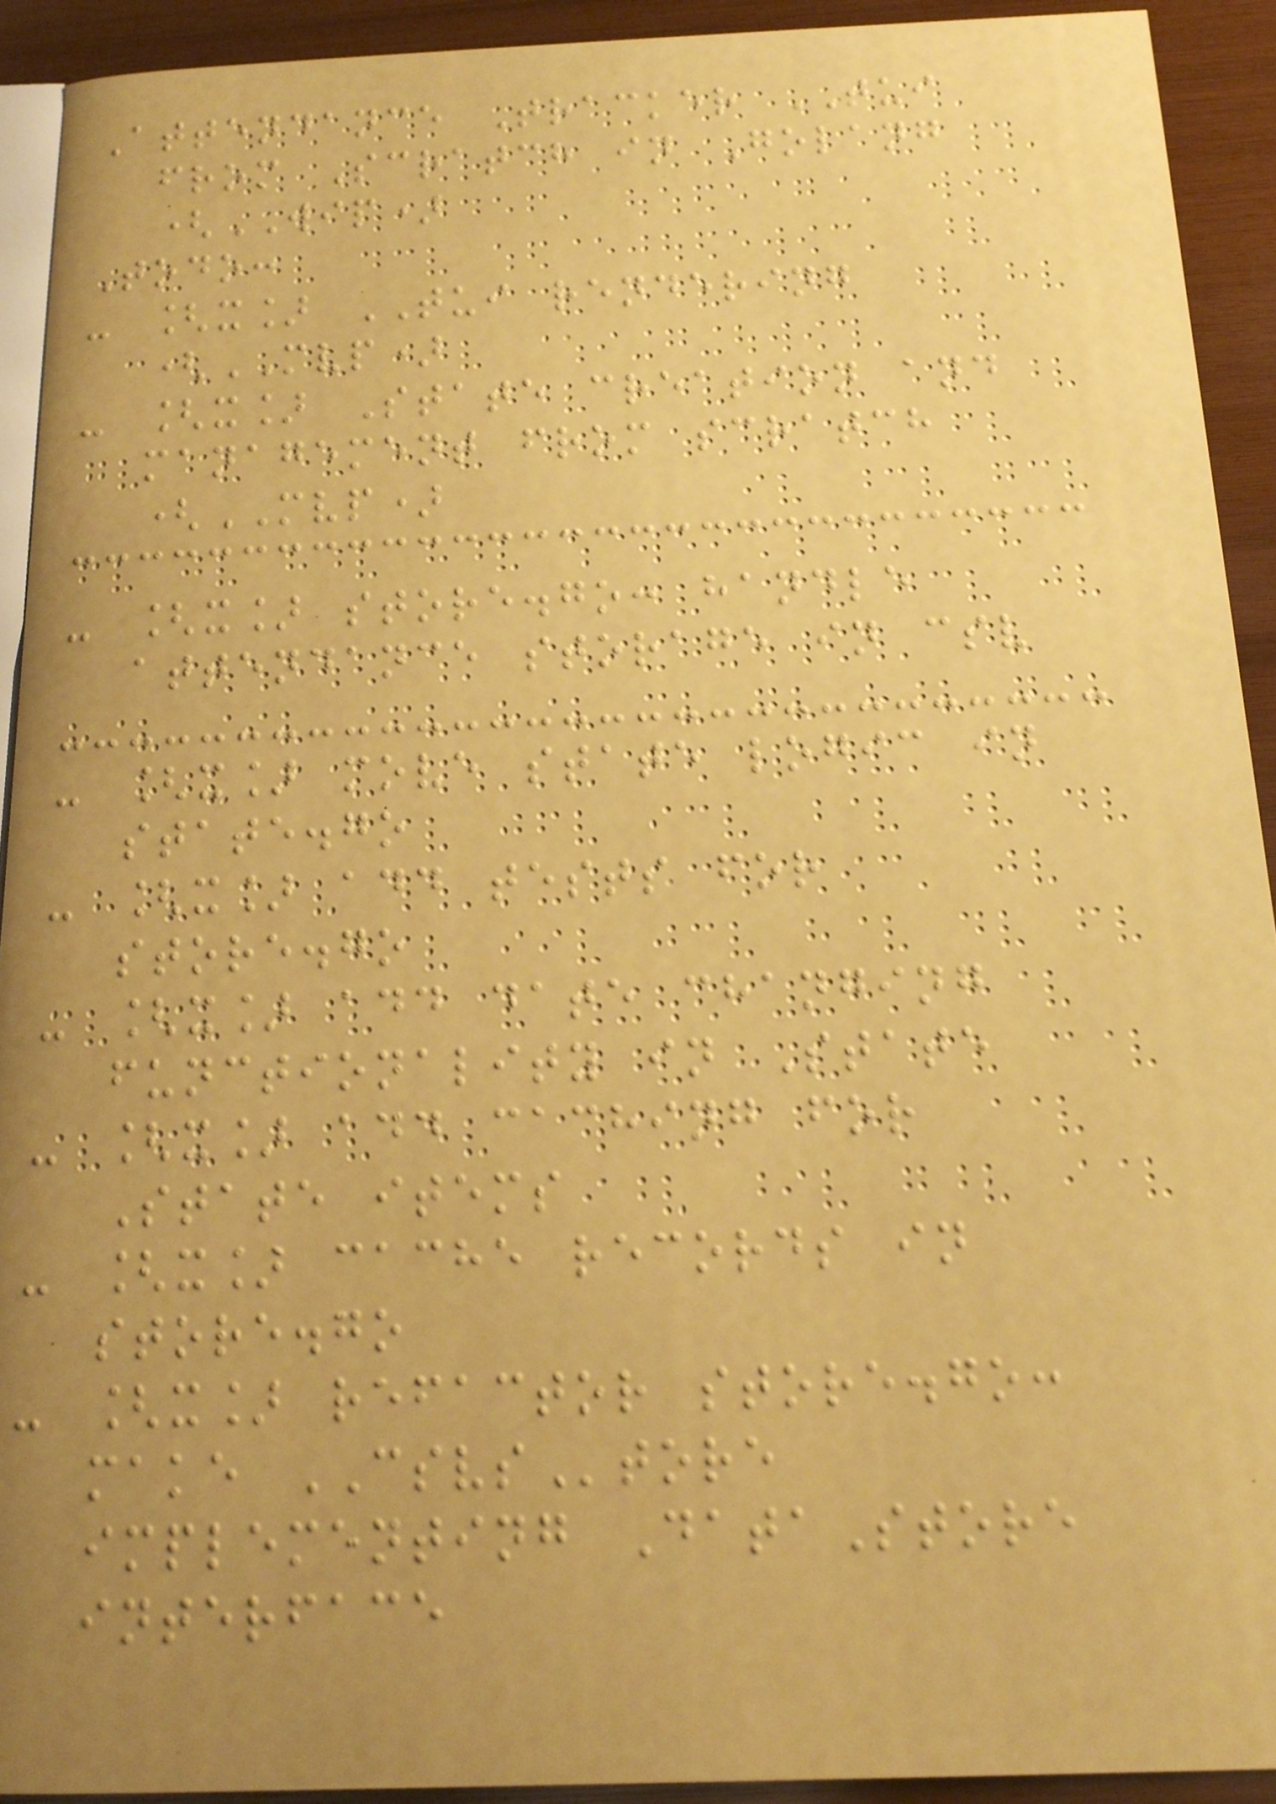Attendance Tracker TUI
from Scratch in Golang
(WIP)
Todo:
- [x] TUI rendering
(MVP)
- [x] State creation and
management from scratch
(MVP)
- [x] store.go: handle
attendance storage in csv
- [x] move state logic in
state.go
- [x] add tests for
store.go
- [x] add date changing
functionality in State
- [x] add caching for
State items
- [x] cache records in
store.go
- [x] refactor store.go:
make CSVStore
implementing DataStore
interface
